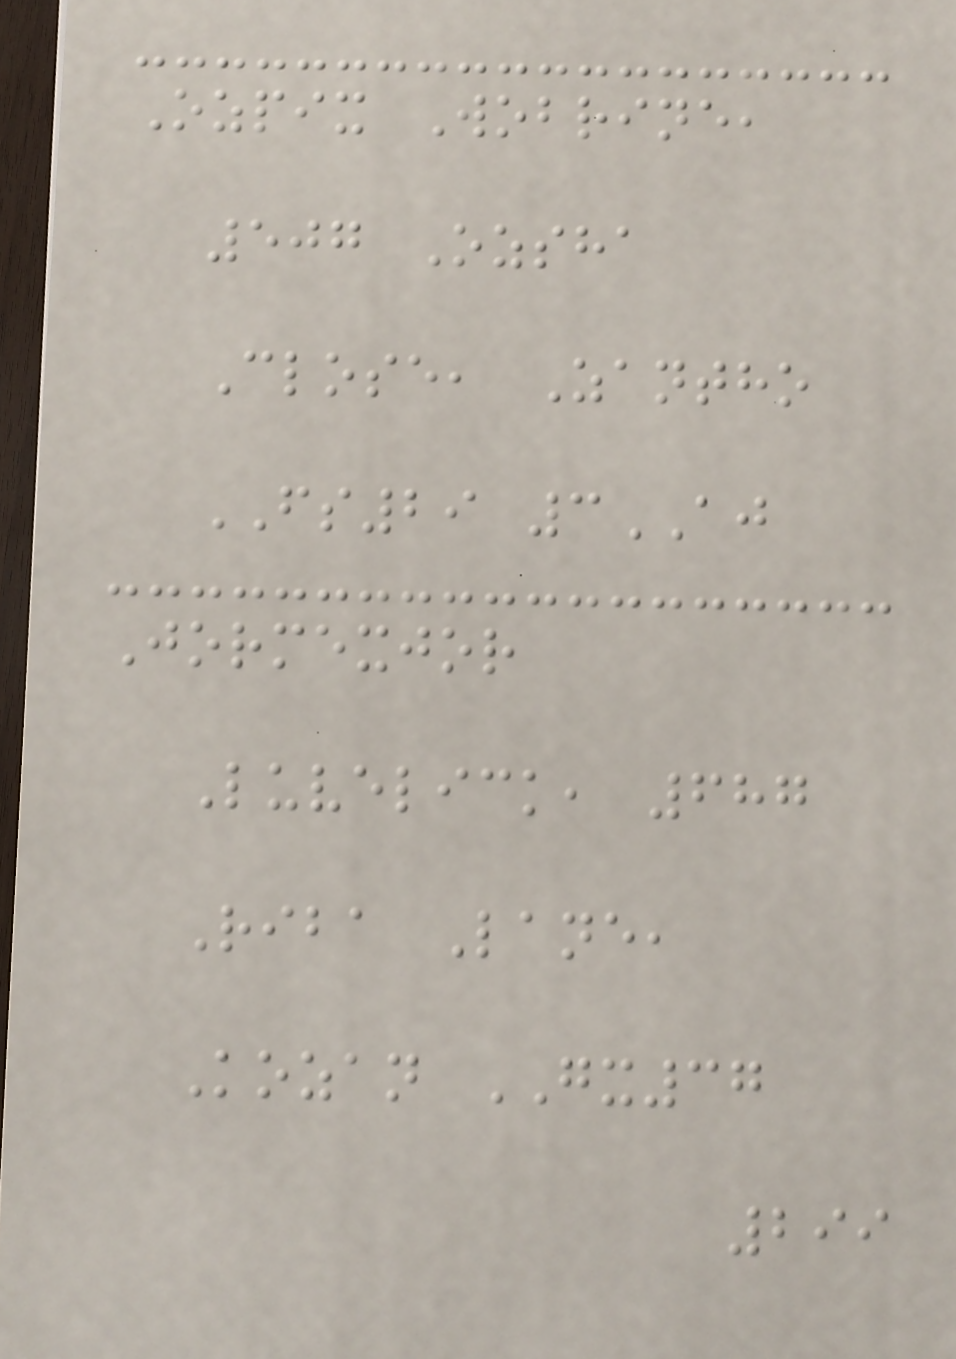Ozpix Wobrine,
507 Ozsha
Close, Zantho
FS29 3AJ
Jormexjor
Luvelick, 687
Riba Lane,
Kozan GX37
299
